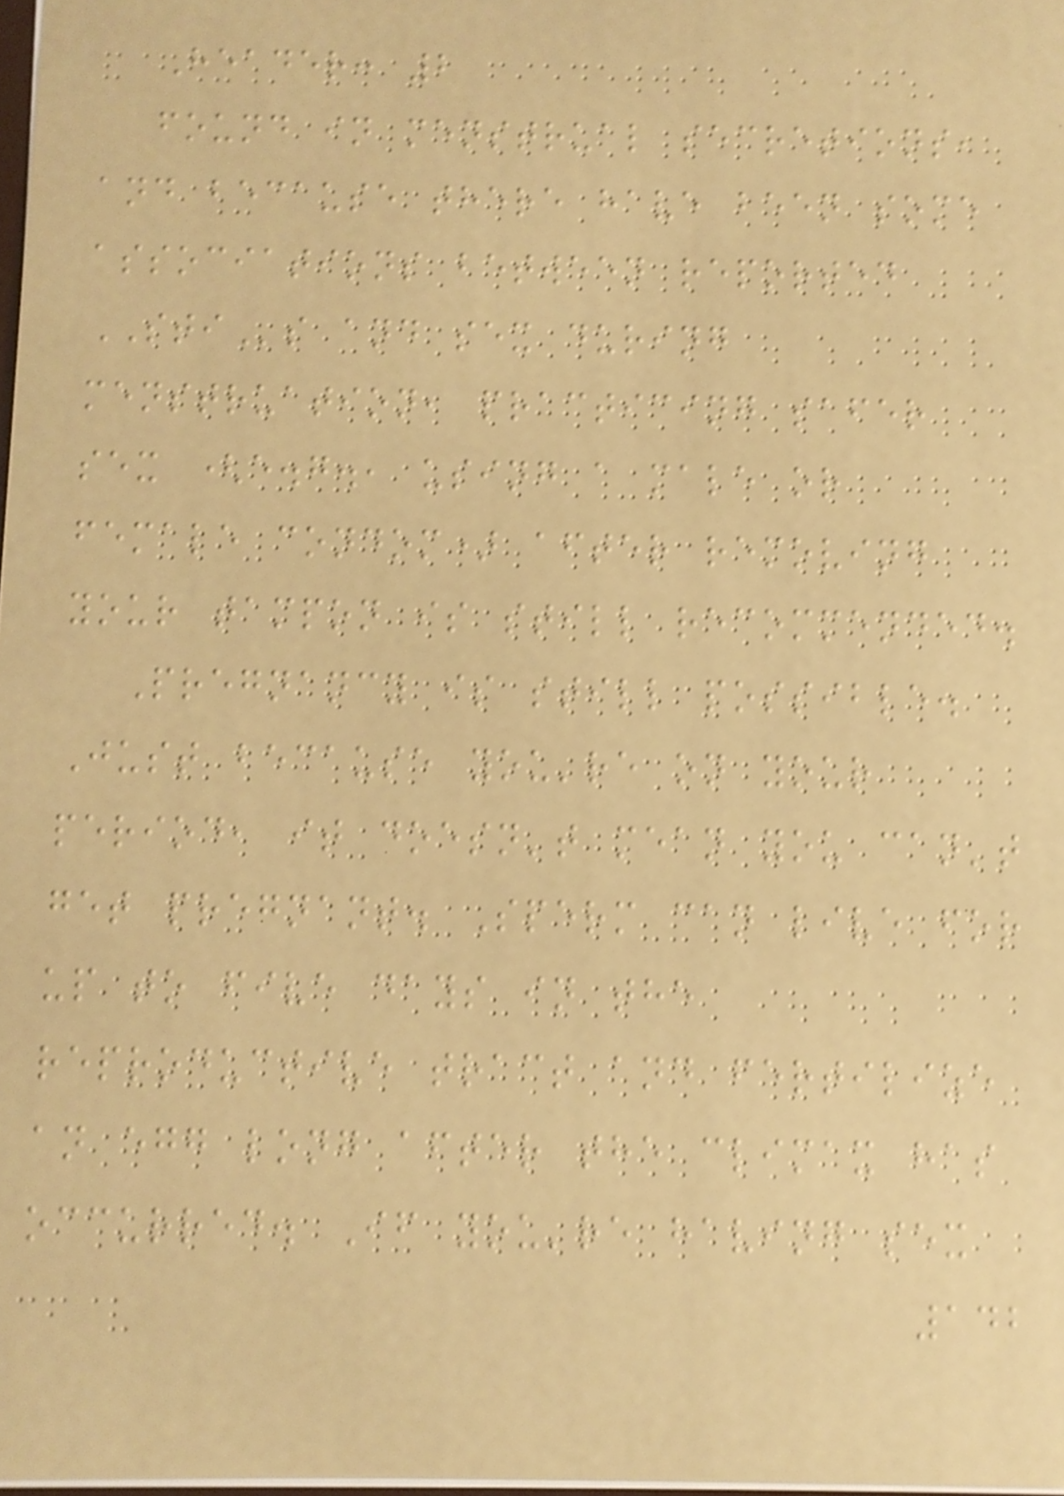Header: 2
found in menstrual secretions,
and because there have been some
associations between reported
STIs and sex during
menstruation, practicing safer
sex (e.g., using a male or
female condom) after removing
your tampon is still recommended.
Pregnancy is still possible.
Just because you're on your
period, it doesn't mean you can't
get pregnant. Sperm can live for
up to five days in the
reproductive tract and fertilize
an egg long after the climax has
occurred. If you're having sex
142
